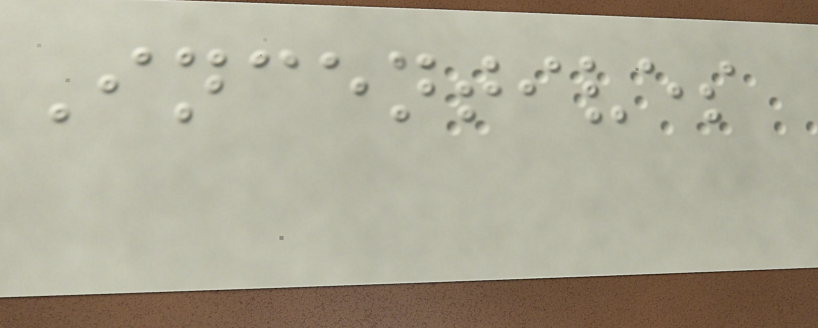Incentives
